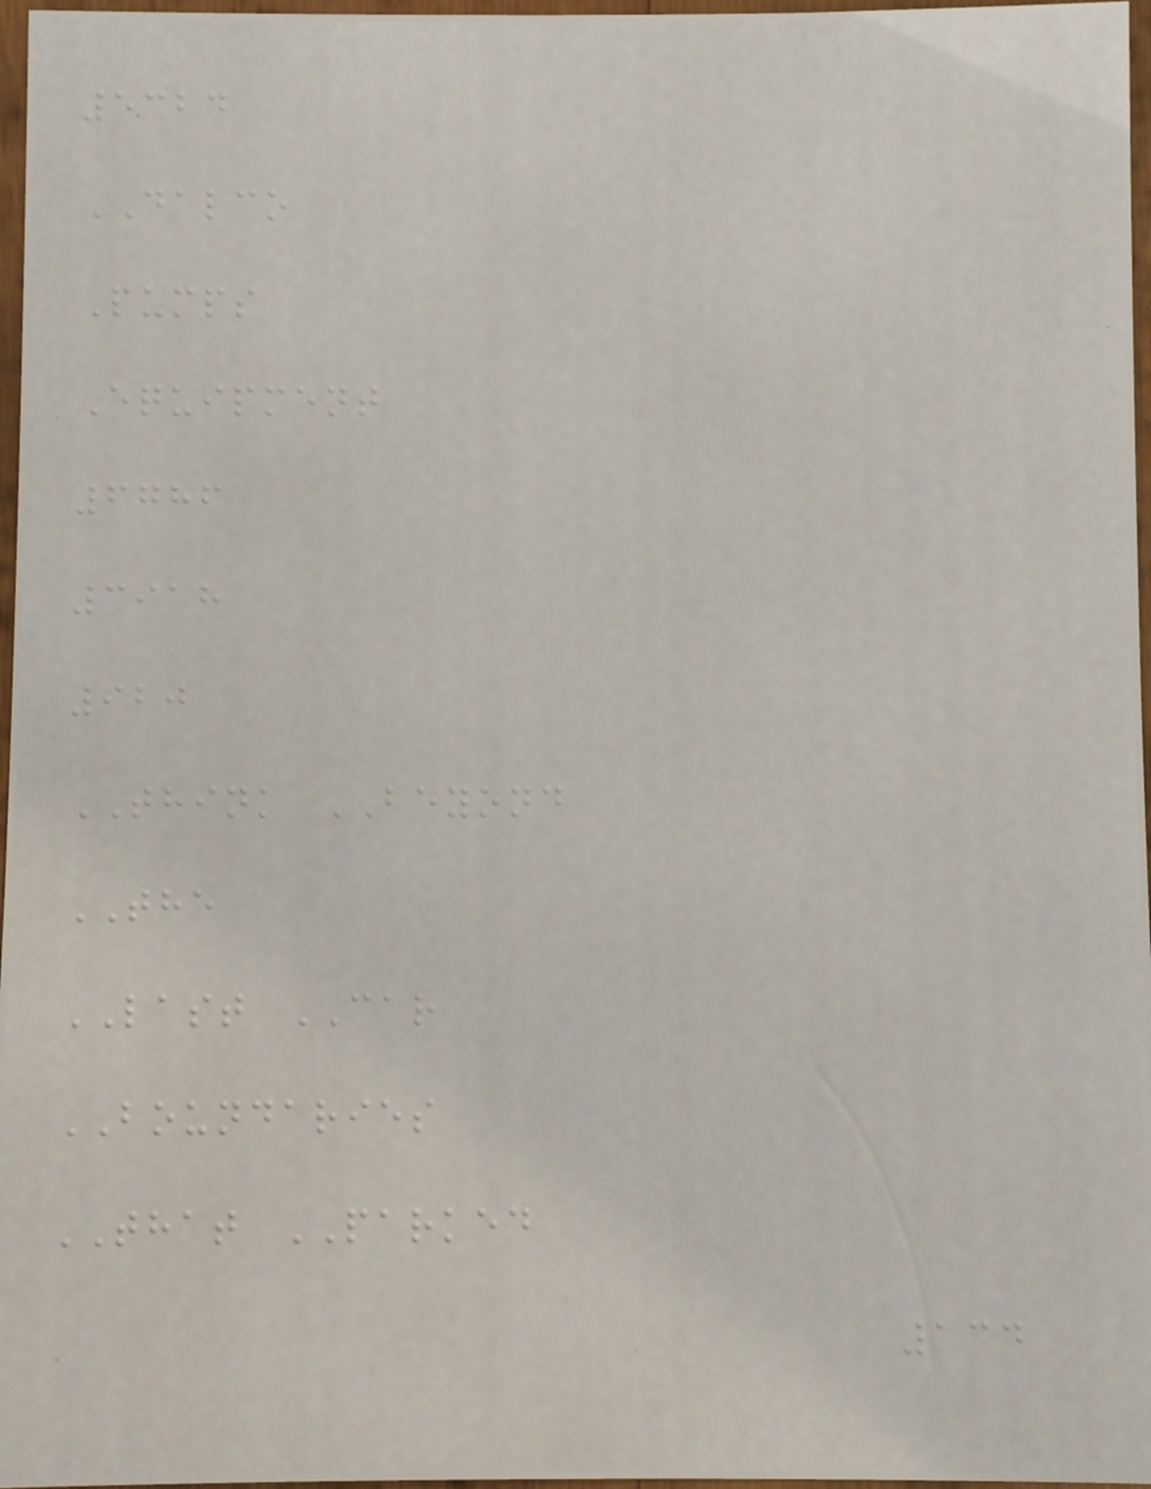5324
DALCO
Pumps
Equipment
6786
3918
920
THINK BEYOND
THE
LAST CAR
BOUNDARIES
THAT PARKED
134
